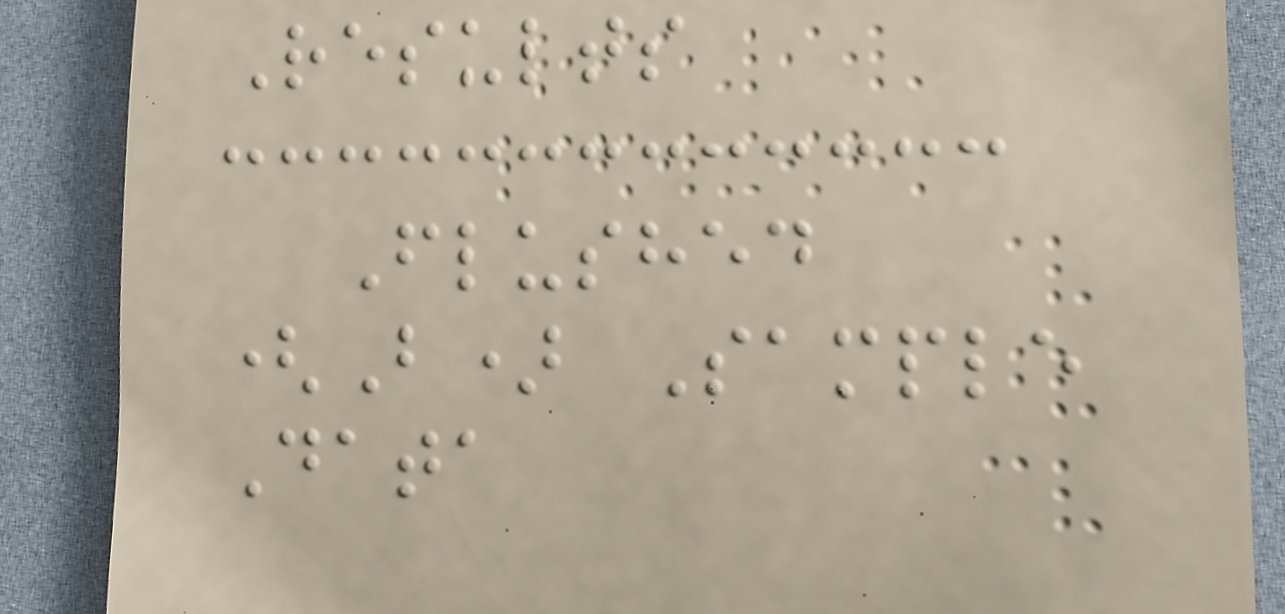Results
Flushed
(B) Sample
Data
